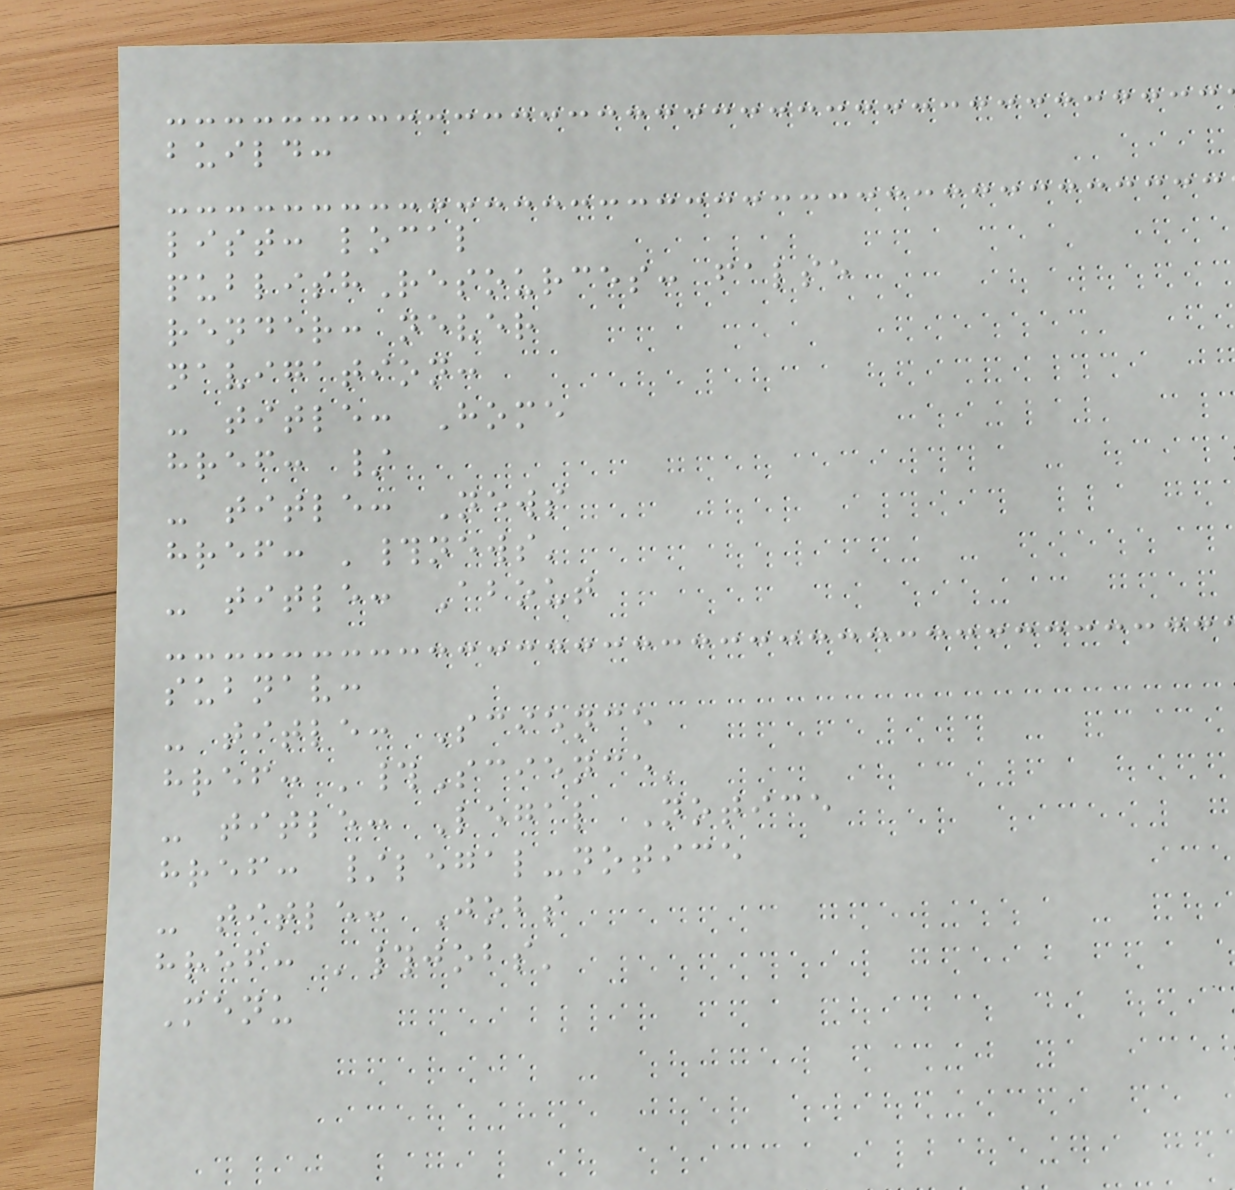build:
list: local
publishResources: false
render: never
navigation:
- title: Home
href: /
- title: News
href: '#news'
- title: About
subnav:
- title: Science
href: '#Science'
- title: Legal Notice
href: /legal-notice
- title: Jobs
href: '#jobs'
Menu
